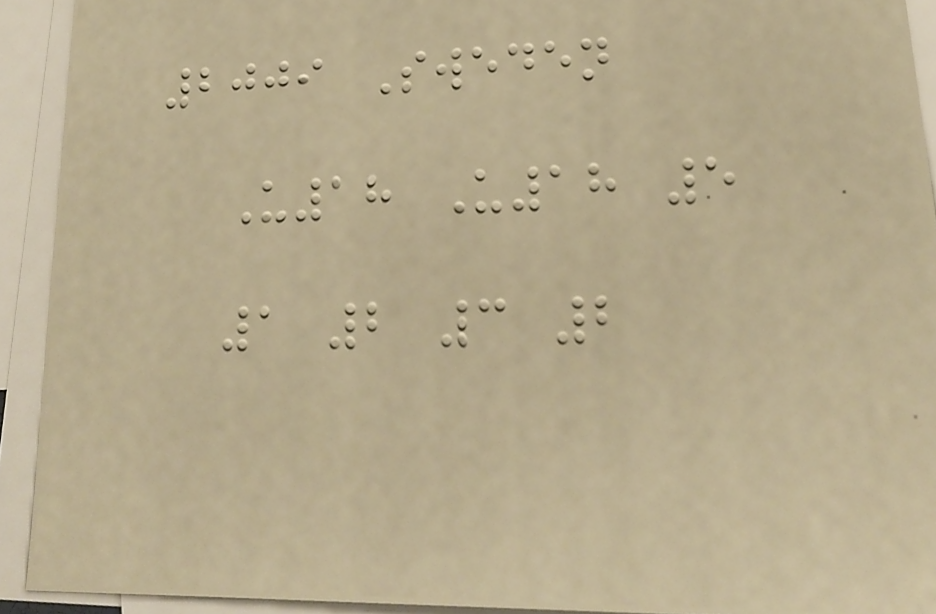2009 Sweden
U18 U18 5
1 2 3 2
